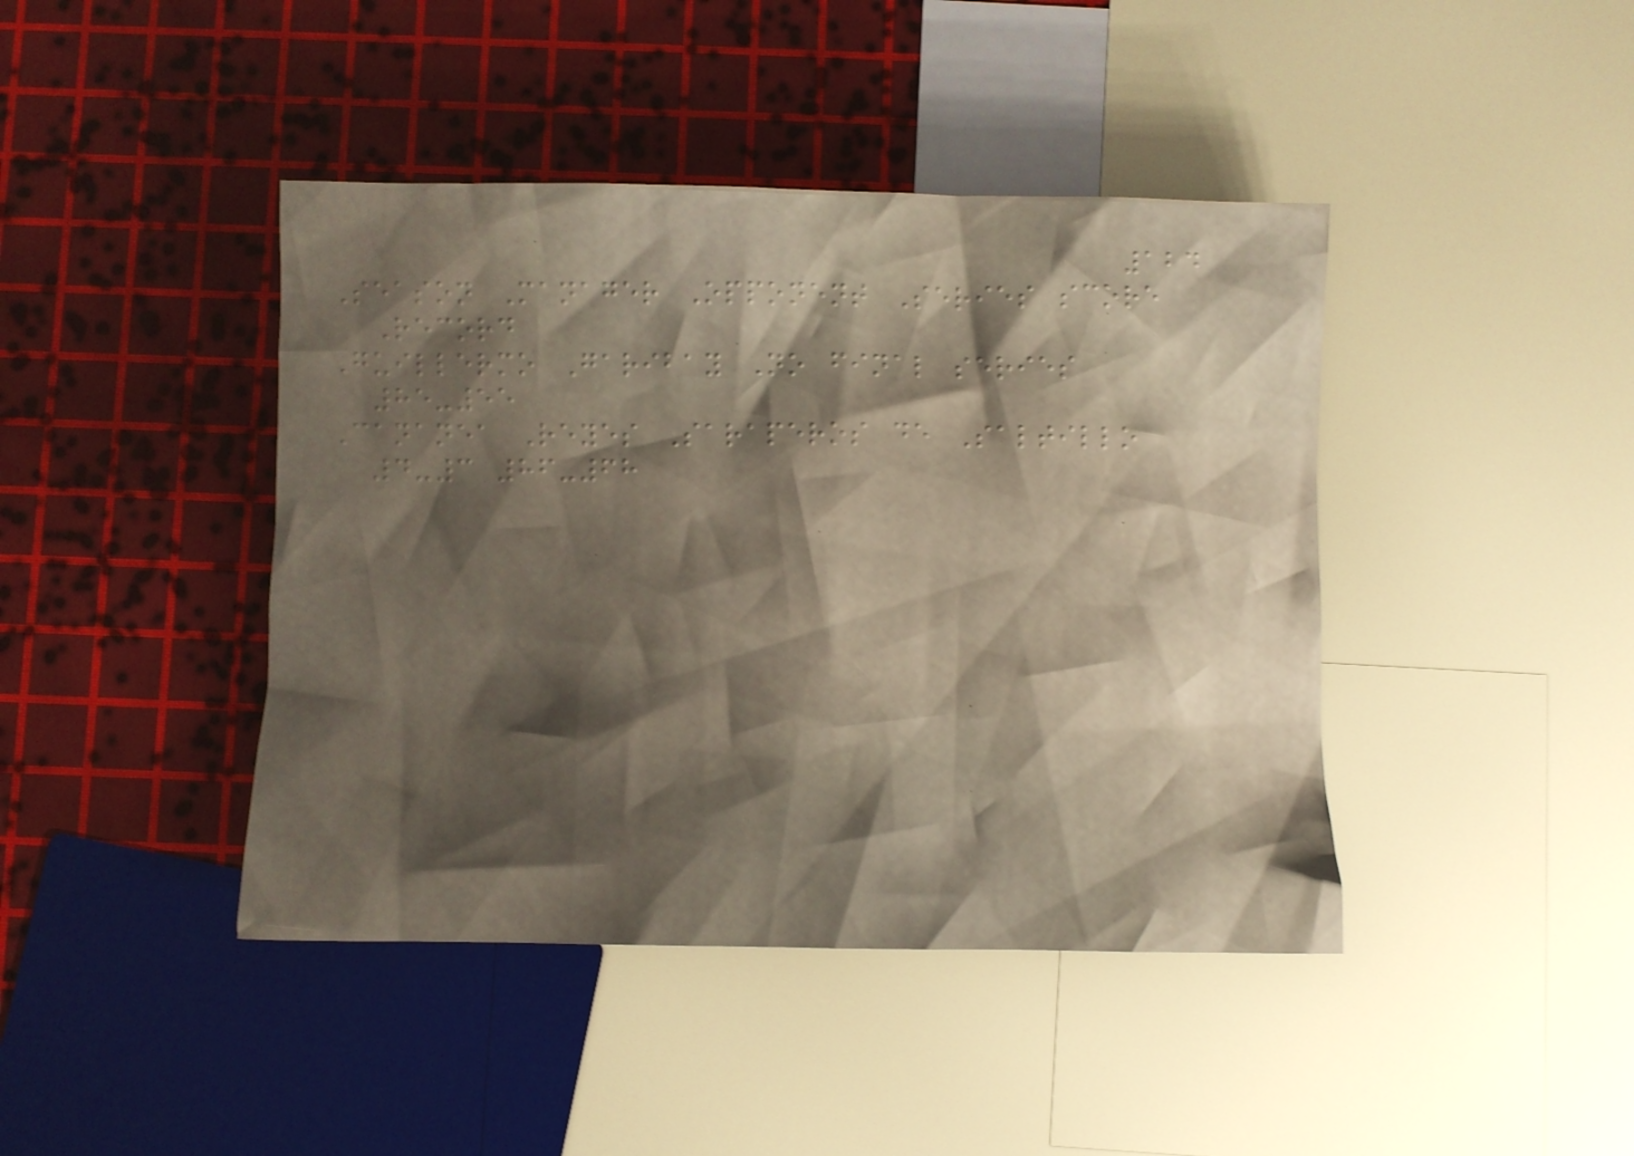124
Season Manager Opponent Series score
Record
Guillermo Garibay No final series
85-55
Cananea Reyes Saraperos de Saltillo
4-3 86-68
